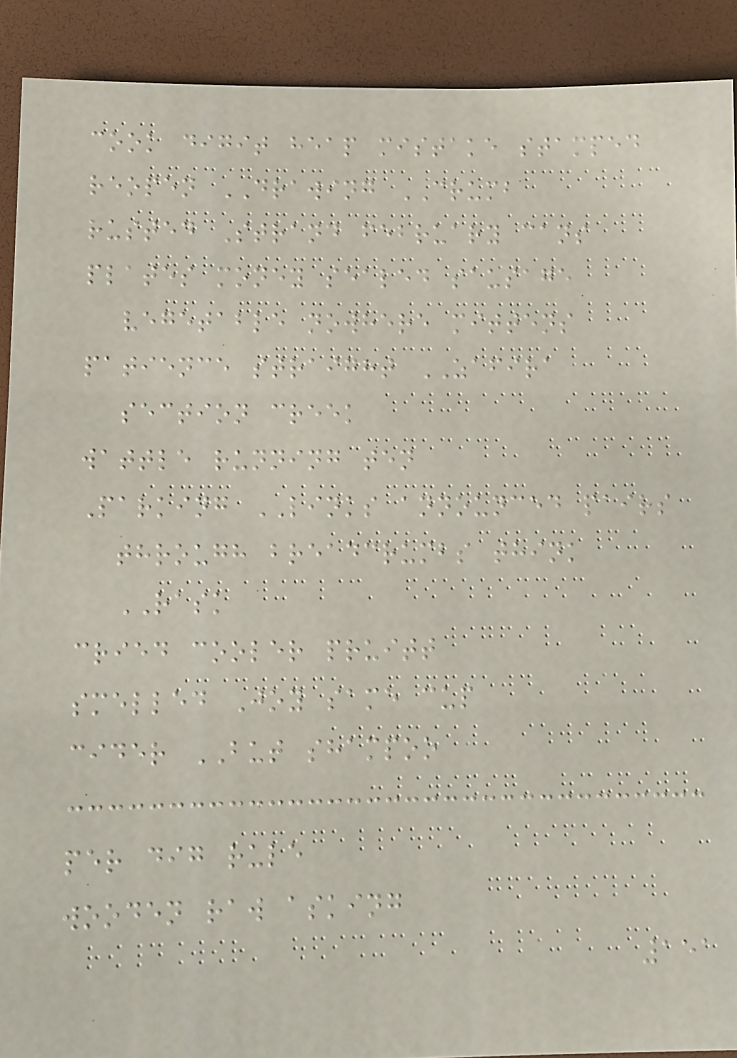cook digit heap mistake stamped
reopen DRAWING CRUMB
rusted Strand february cans
plates money sealed sausage
vegetable nowhere mittens
patience straight ZAFIRA
section creek
wattle running ten
Parking LINKS announced pairs
through breadcrumbs think
RASK
cried cooler pruitt
smelled Joy same cup
cider BUT shampoo
per dig rule
wooden raw asking
151
